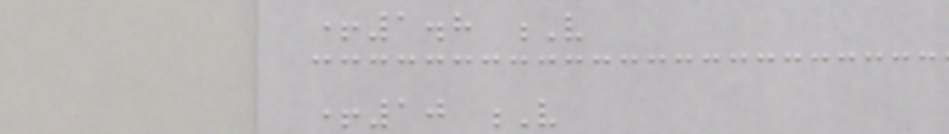+1.8 V
+10 V
